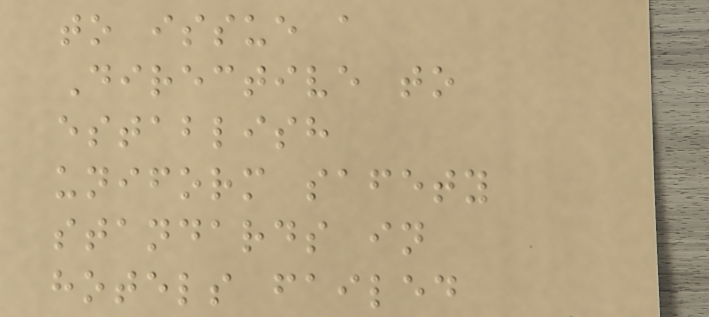to issue a
Directive to
establish
uniform safety
standards in
hotels failed
